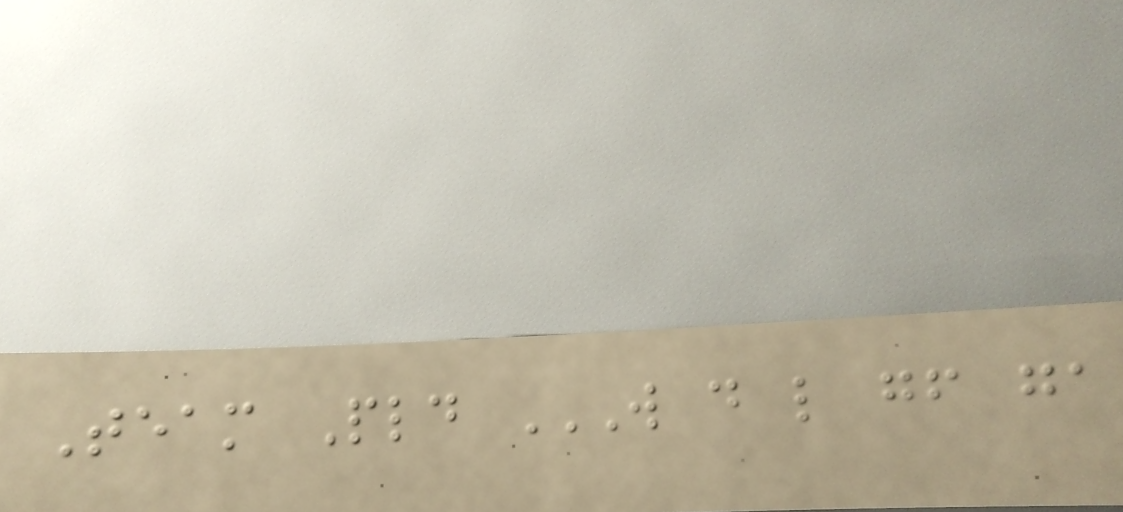Team Pld W D L GF GA
